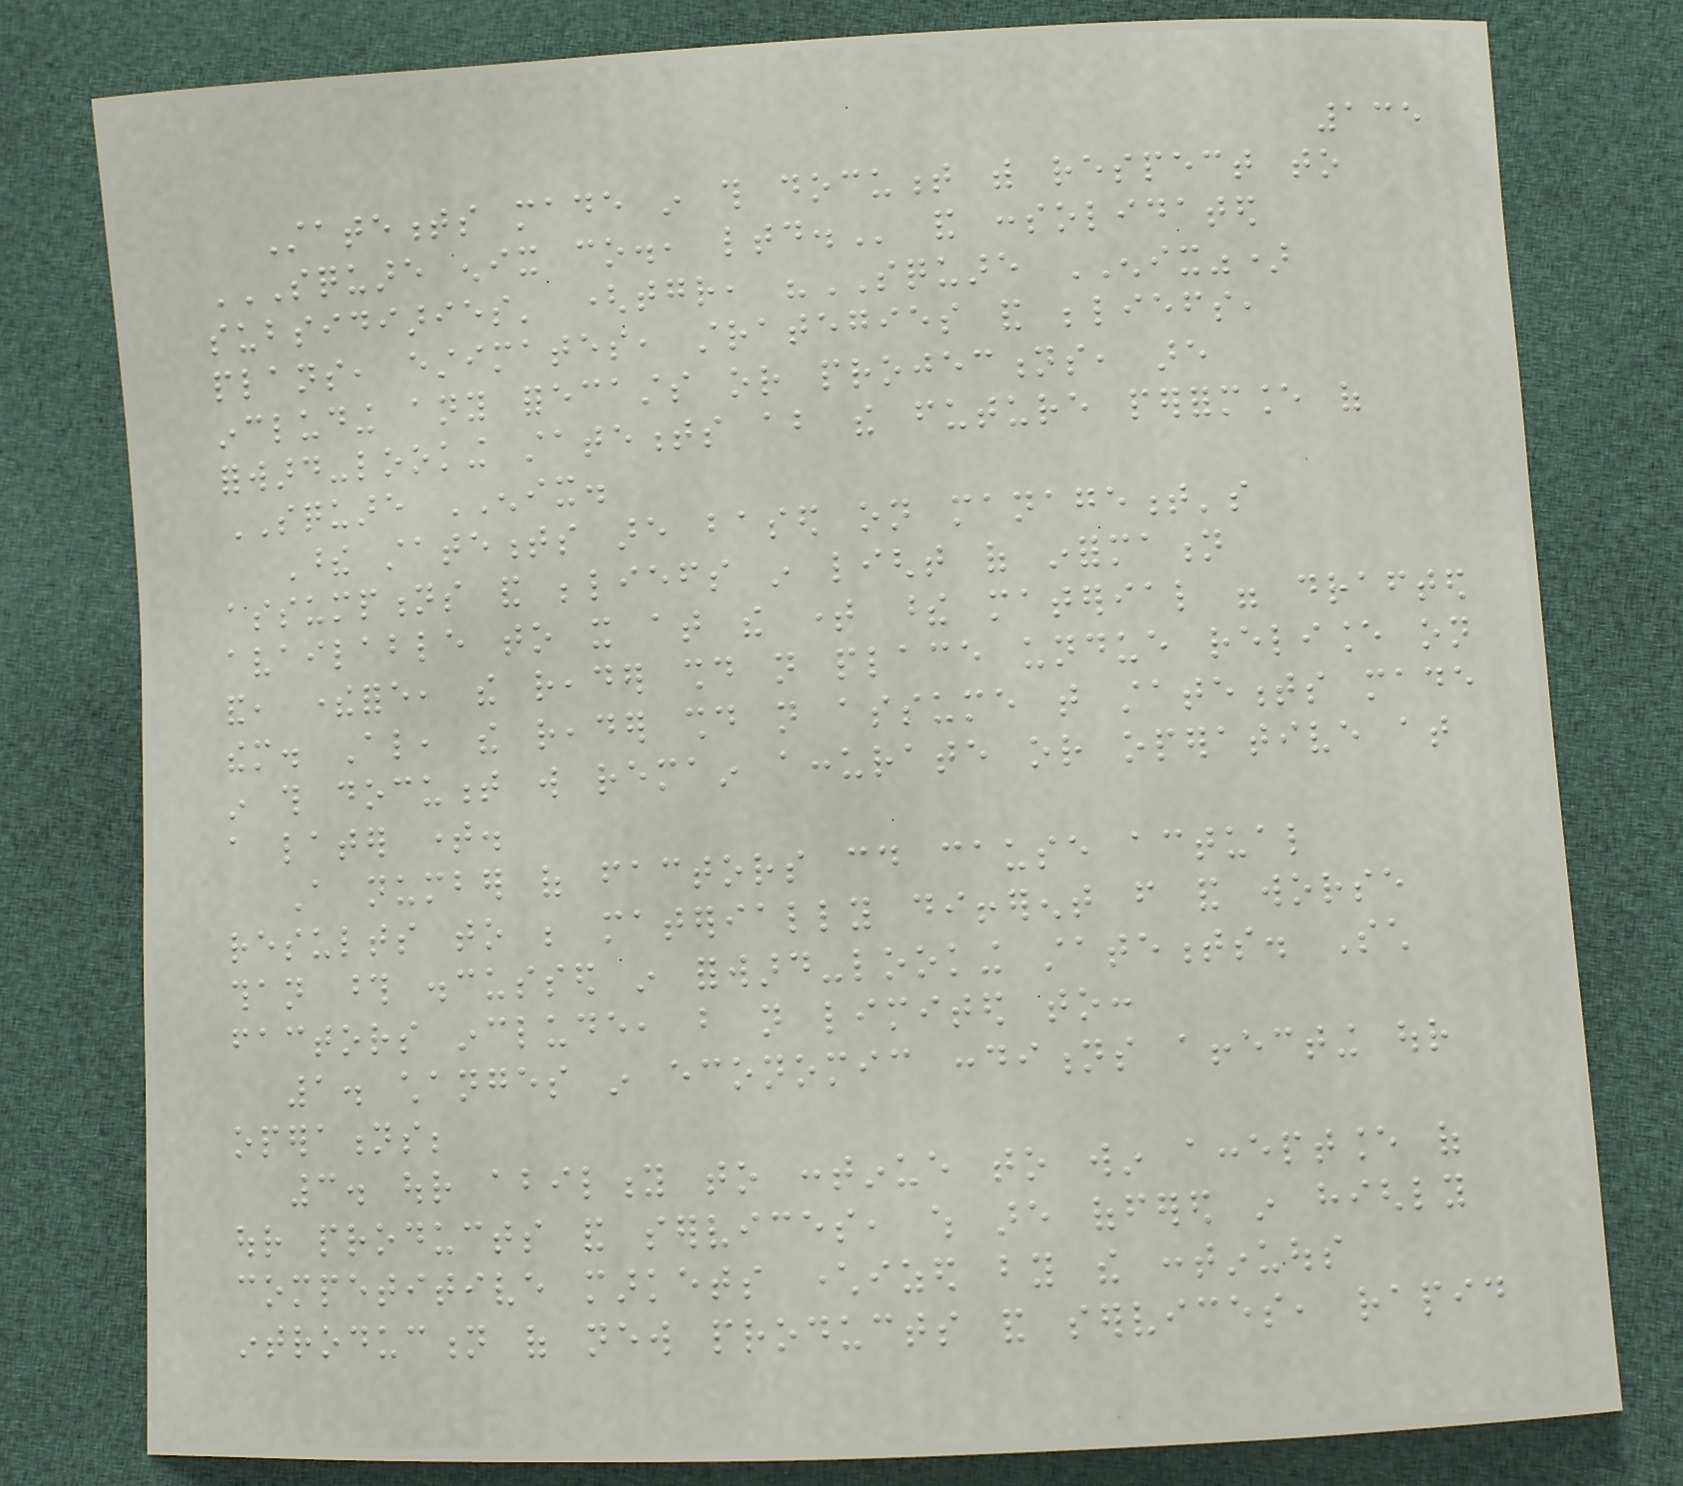135
Statements made in this document with respect to
SQUARE ENIX CO., LTD. and consolidated
subsidiaries' (together, "SQUARE ENIX")
plans, estimates, strategies and beliefs,
including any forecasts or projections, are
forward-looking statements about the future performance of
SQUARE ENIX.
These statements are based on management's
assumptions and beliefs in light of information
available to it at the time these material were drafted
and, therefore, the reader should not place undue reliance on
them. Also, the reader should not assume that statements made
in this document will remain accurate or operative at
a later time.
A number of factors could cause actual
results to be materially different from and worse
than those discussed in forward-looking statements. Such
factors include, but not limited to:
1. changes in economic conditions affecting our
operations;
3. our ability to continue to win acceptance of
our products and services, which are offered in highly
competitive markets characterized by the continuous
introduction of new products and services, rapid
